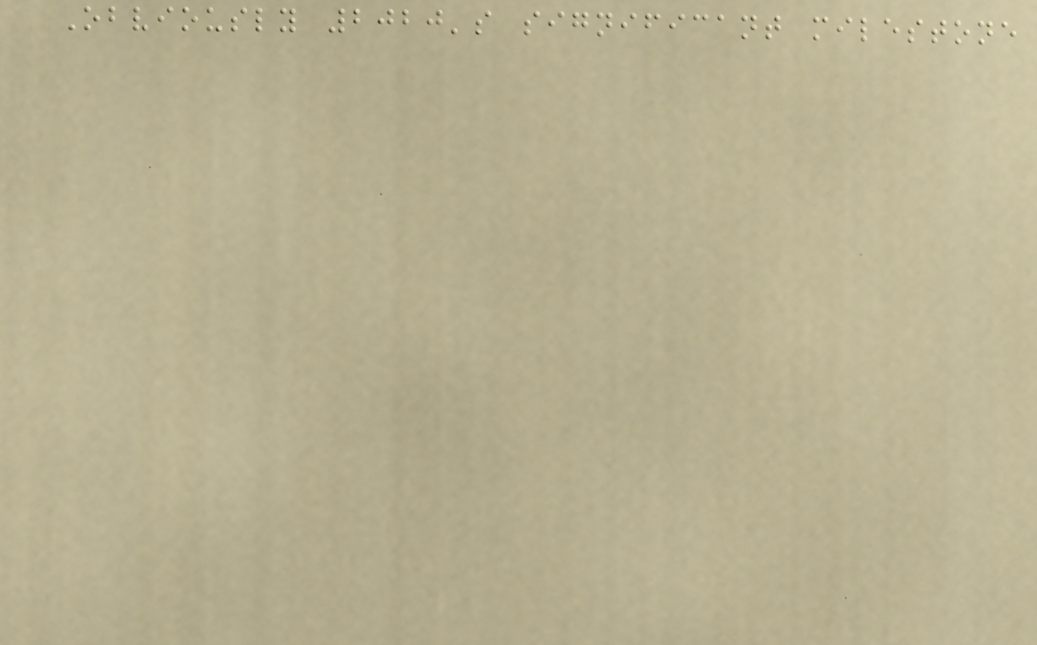Obviously 2020's significant milestone
